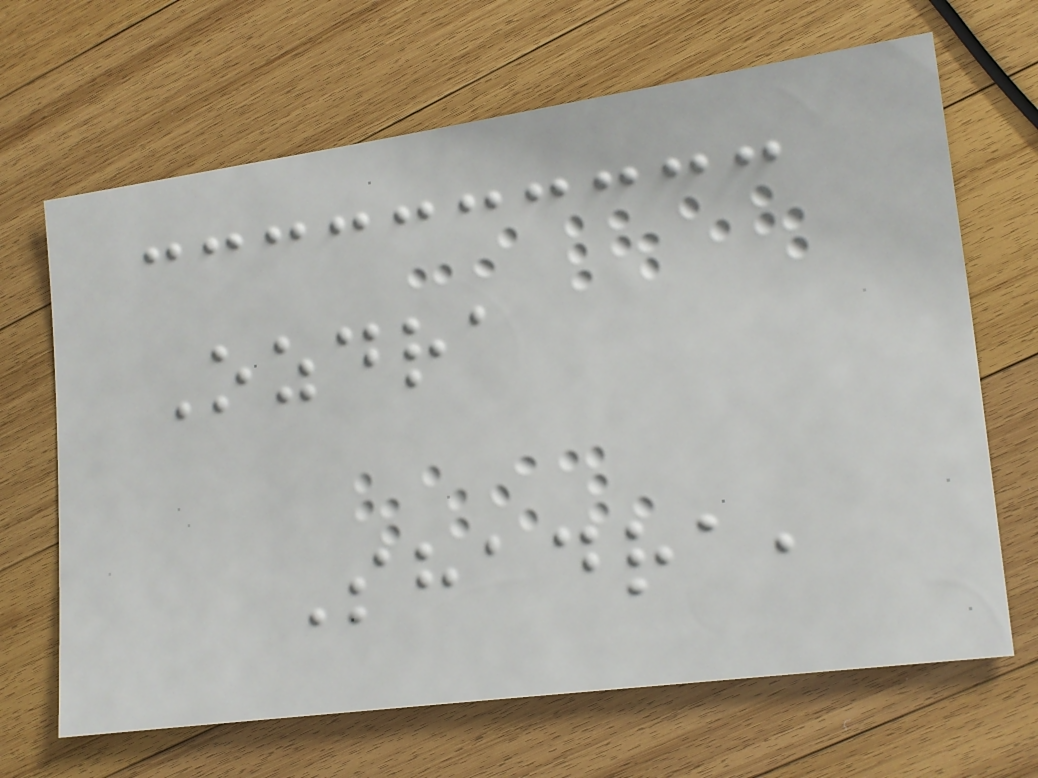Ozdra
Shadra,
